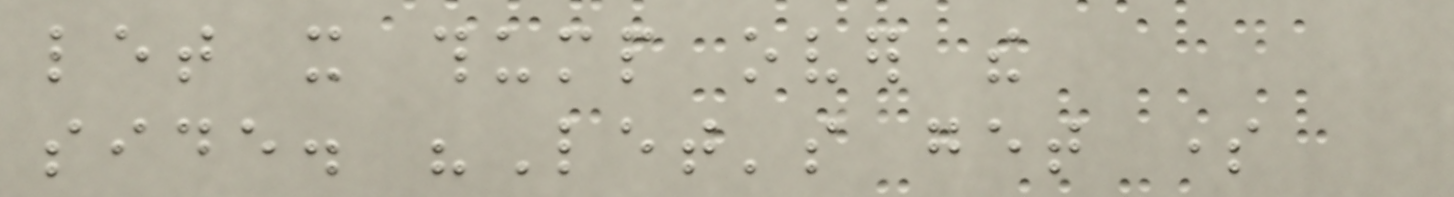let it thump over the
side. "Let's get some
